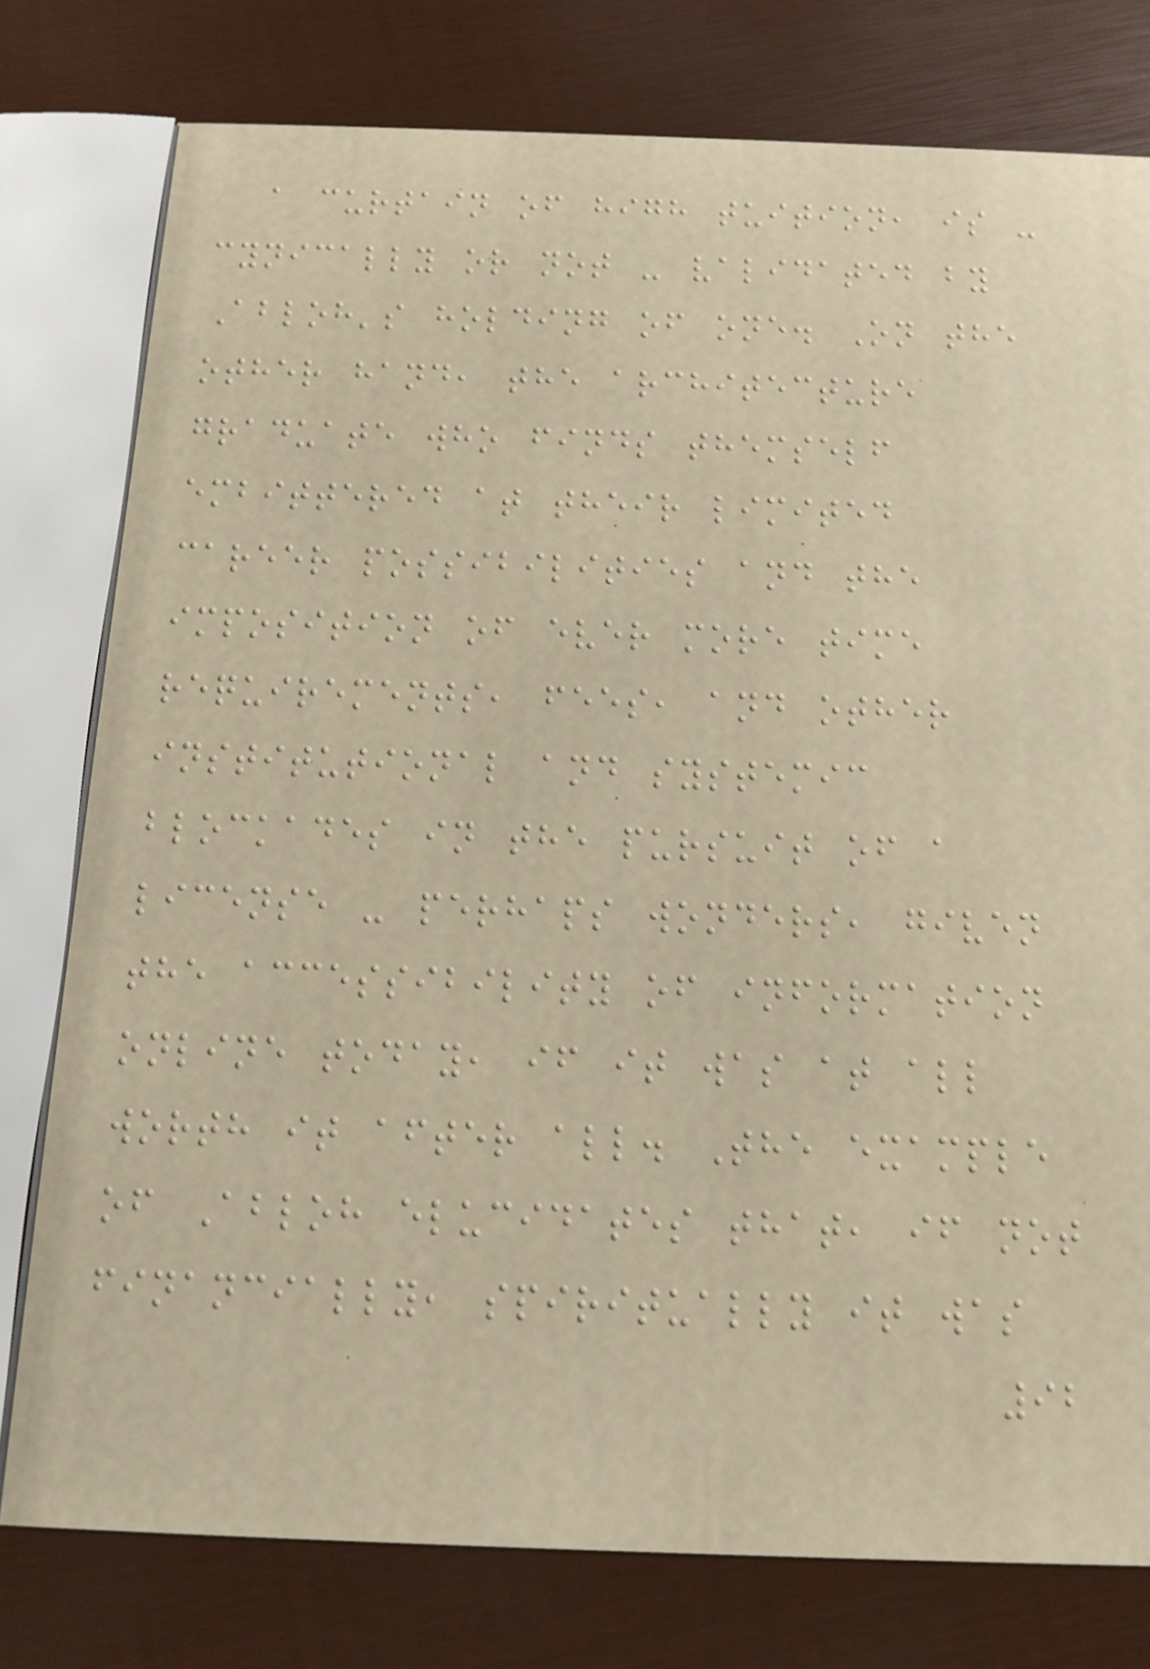a curtain of high tuition, is -
cynically or not - validated by
Abloh's holding of one. On the
other hand, the architecture
graduate who finds themself
embittered at their limited
career possibilities and the
imposition of ever more time
requirements, fees, and other
institutional and systemic
blockades in the pursuit of a
license - perhaps wonders, given
the accessibility of information
online today, if it was at all
worth it after all. The example
of Abloh elucidates that, if not
financially, spiritually it was
92
